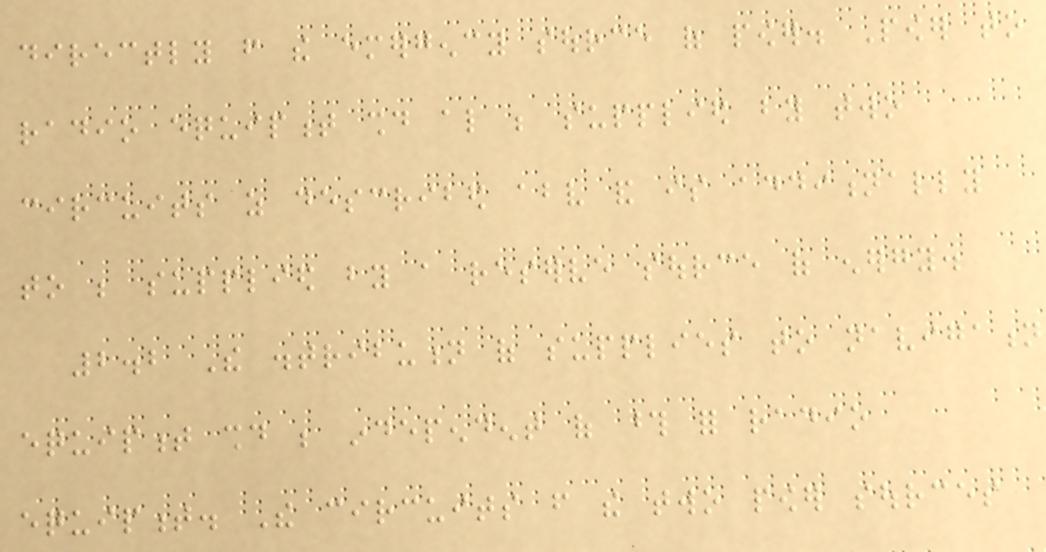directly from the emergency source of power. Power to
radio equipment should also be supplied by two
circuits as described above and is additionally
to be supplied by a reserve source of energy.
2.2 The distribution of supplies to navigation
equipment should be independent of those for radio
equipment. The circuits from the two power sources
